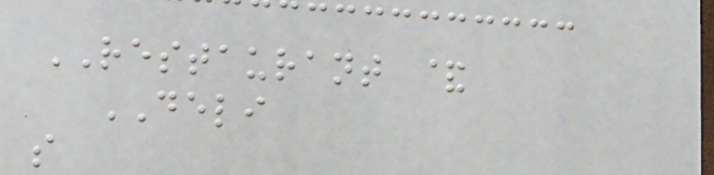RESTAURANT &
DELI
s
